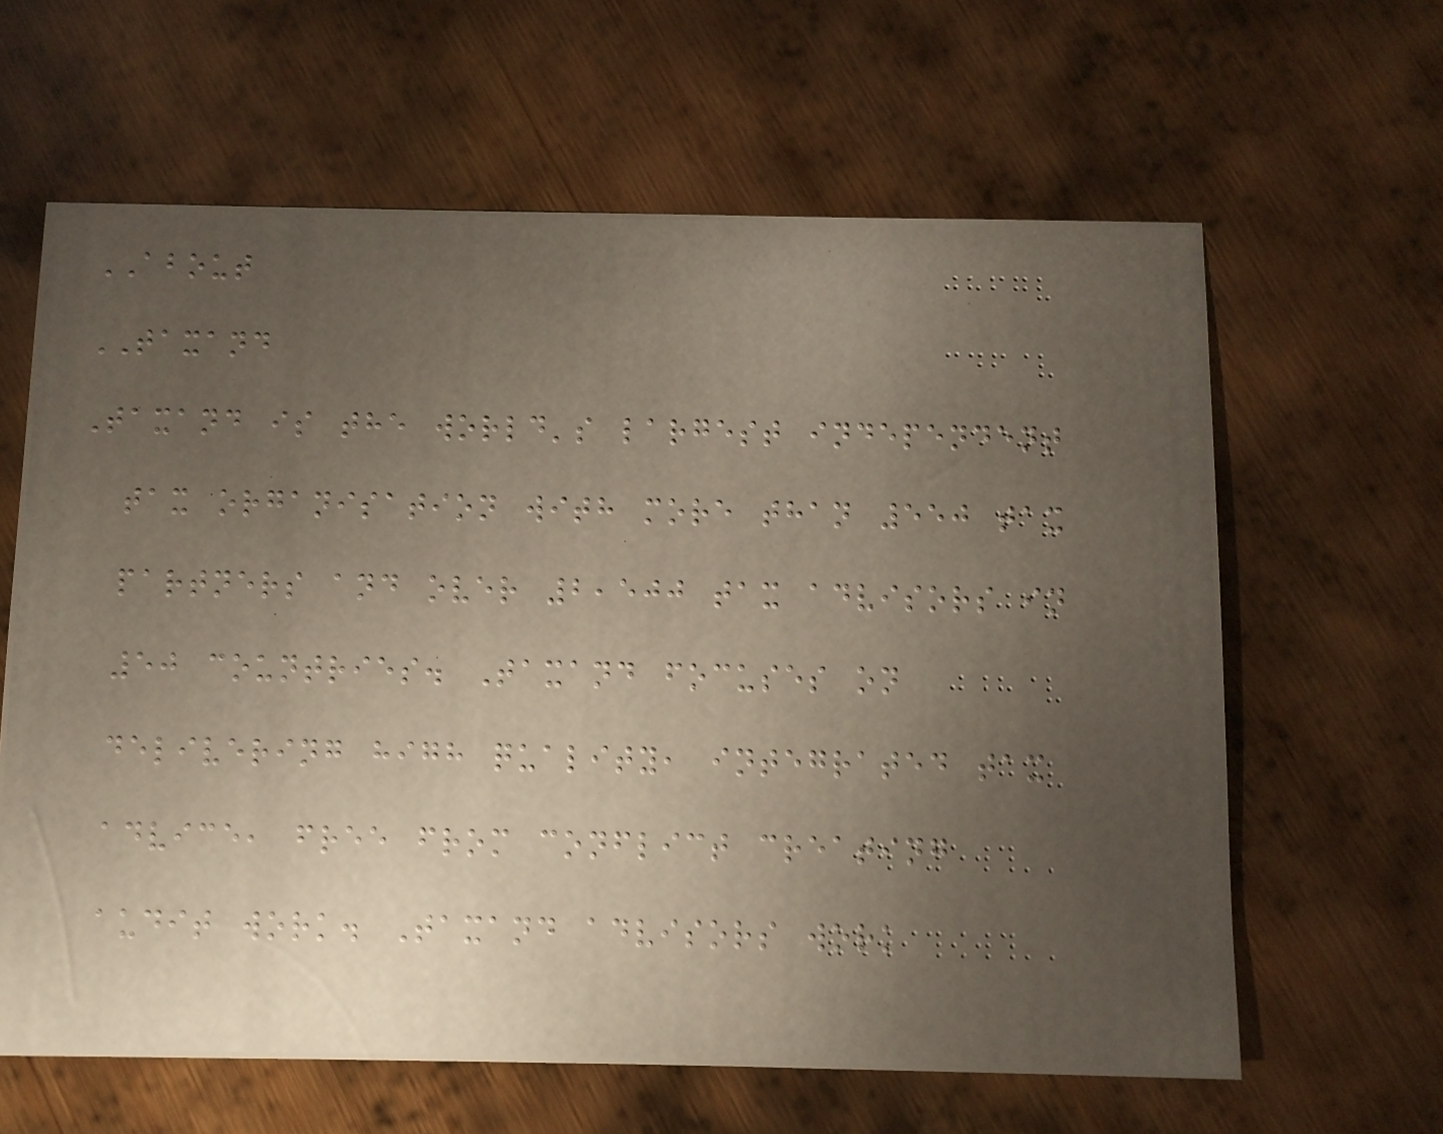ABOUT
TAXAND
Taxand is the world's largest independent
tax organisation with more than 550 tax
partners and over 2,500 tax advisors in
50 countries. Taxand focuses on
delivering high quality, integrated tax
advice, free from conflict creating
audit work. Taxand advisors work
